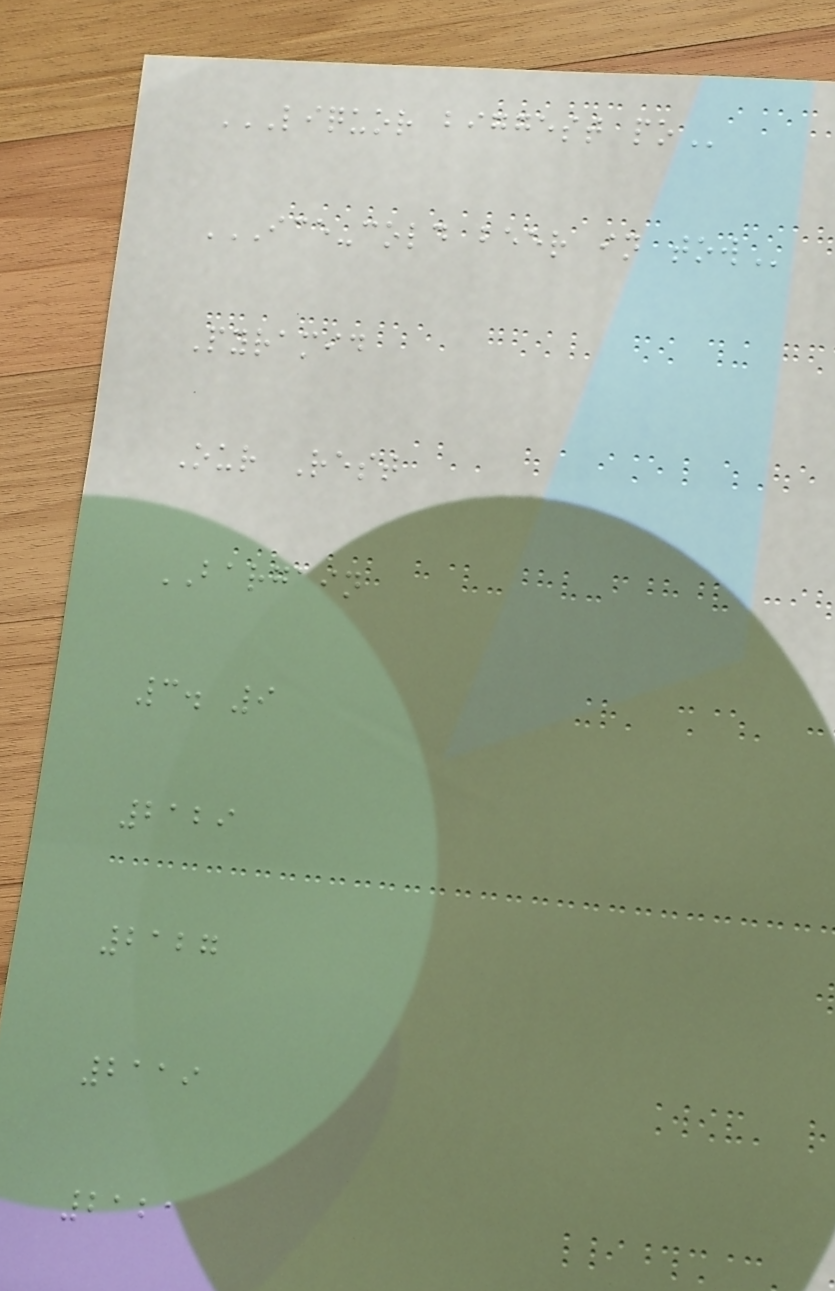LIQUOR BIGGEST PO
ICE-COLD BEER IN TOW
Pyramid
Our Rest
BARGAIN
3. 9
2129
2127
2119
2121
